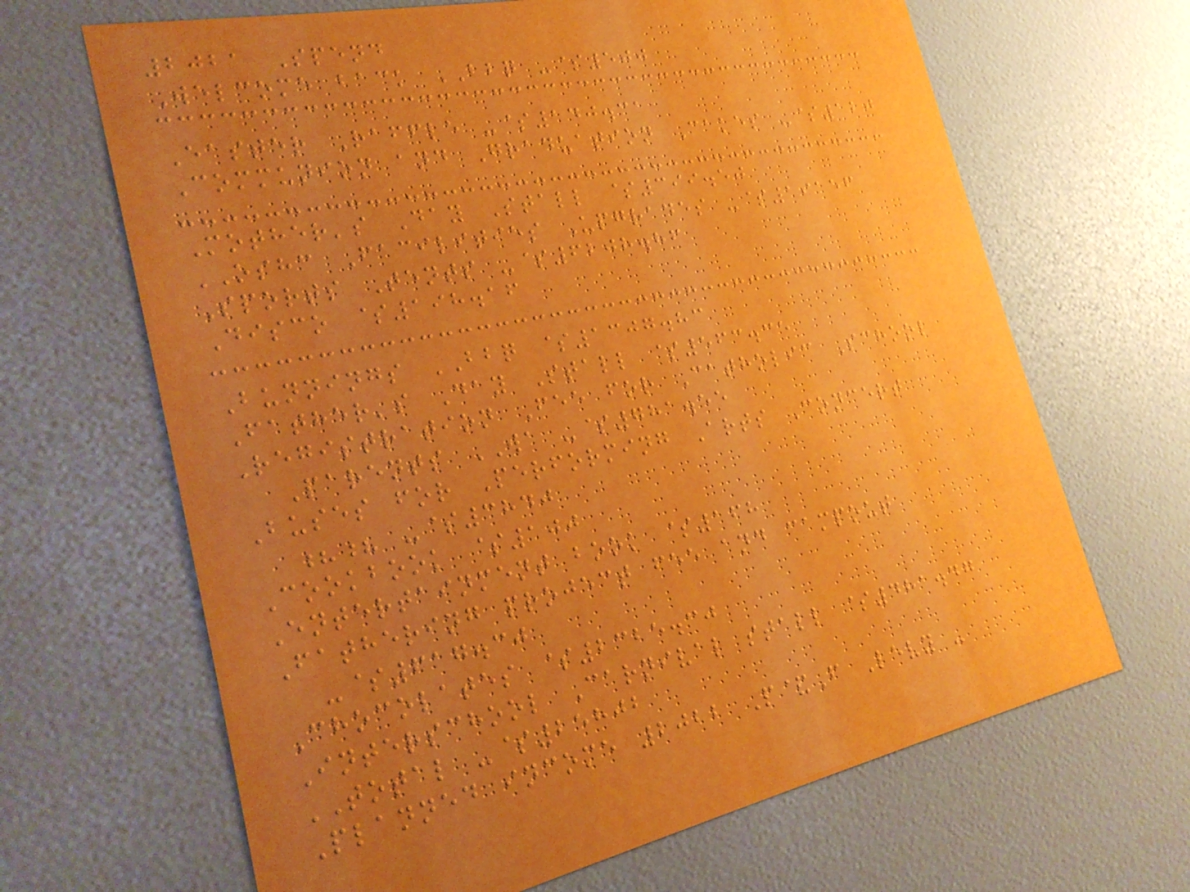2021 Spend
Welcome back BBQ -$500
Easter Raffle -$140.31
Communion and Graduation Cakes -$120
Mother's Day Stall $399.50
OSHC Facilities Upgrades -$19156
Sports Tents -$6208.86
Disco $198.16
Bunnings BBQ $1307.83
Father's Day Stall $563.35
Registration Fee for Catholic School
Parents WA -$781.55
Buses for Performing Arts Concert
?? -$3840
Cookbook $100
Entertainment book $168
Fathering project fee and campout
-$617.30
Chocolates $2325.30
Interschool Carnival stall $481.47
TOTAL -$25802
Planned income 2022 P&F Levy -
